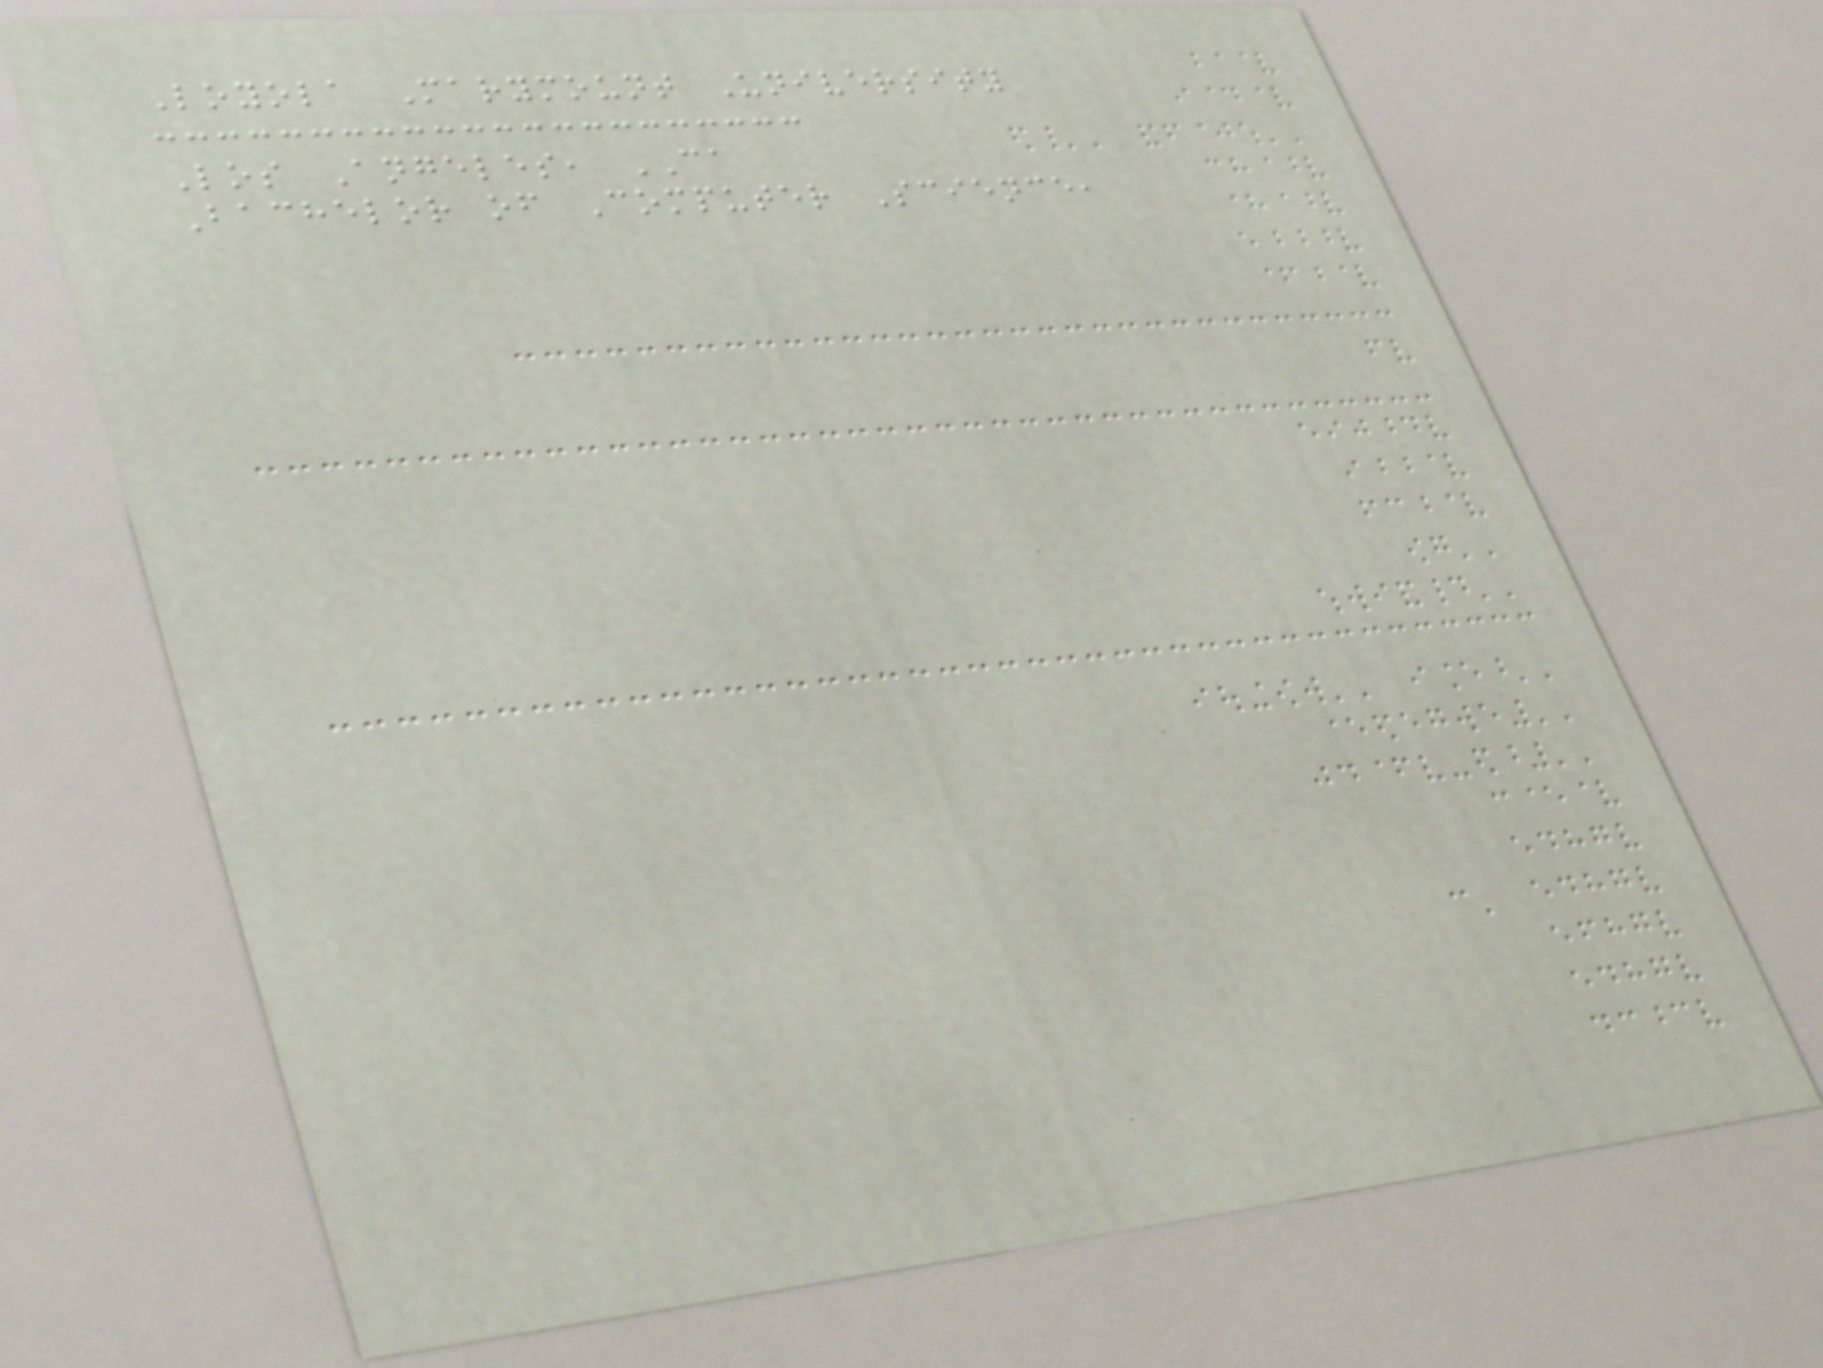Loyola Marymount University
Los Angeles, CA
Bachelor of Computer Science,
